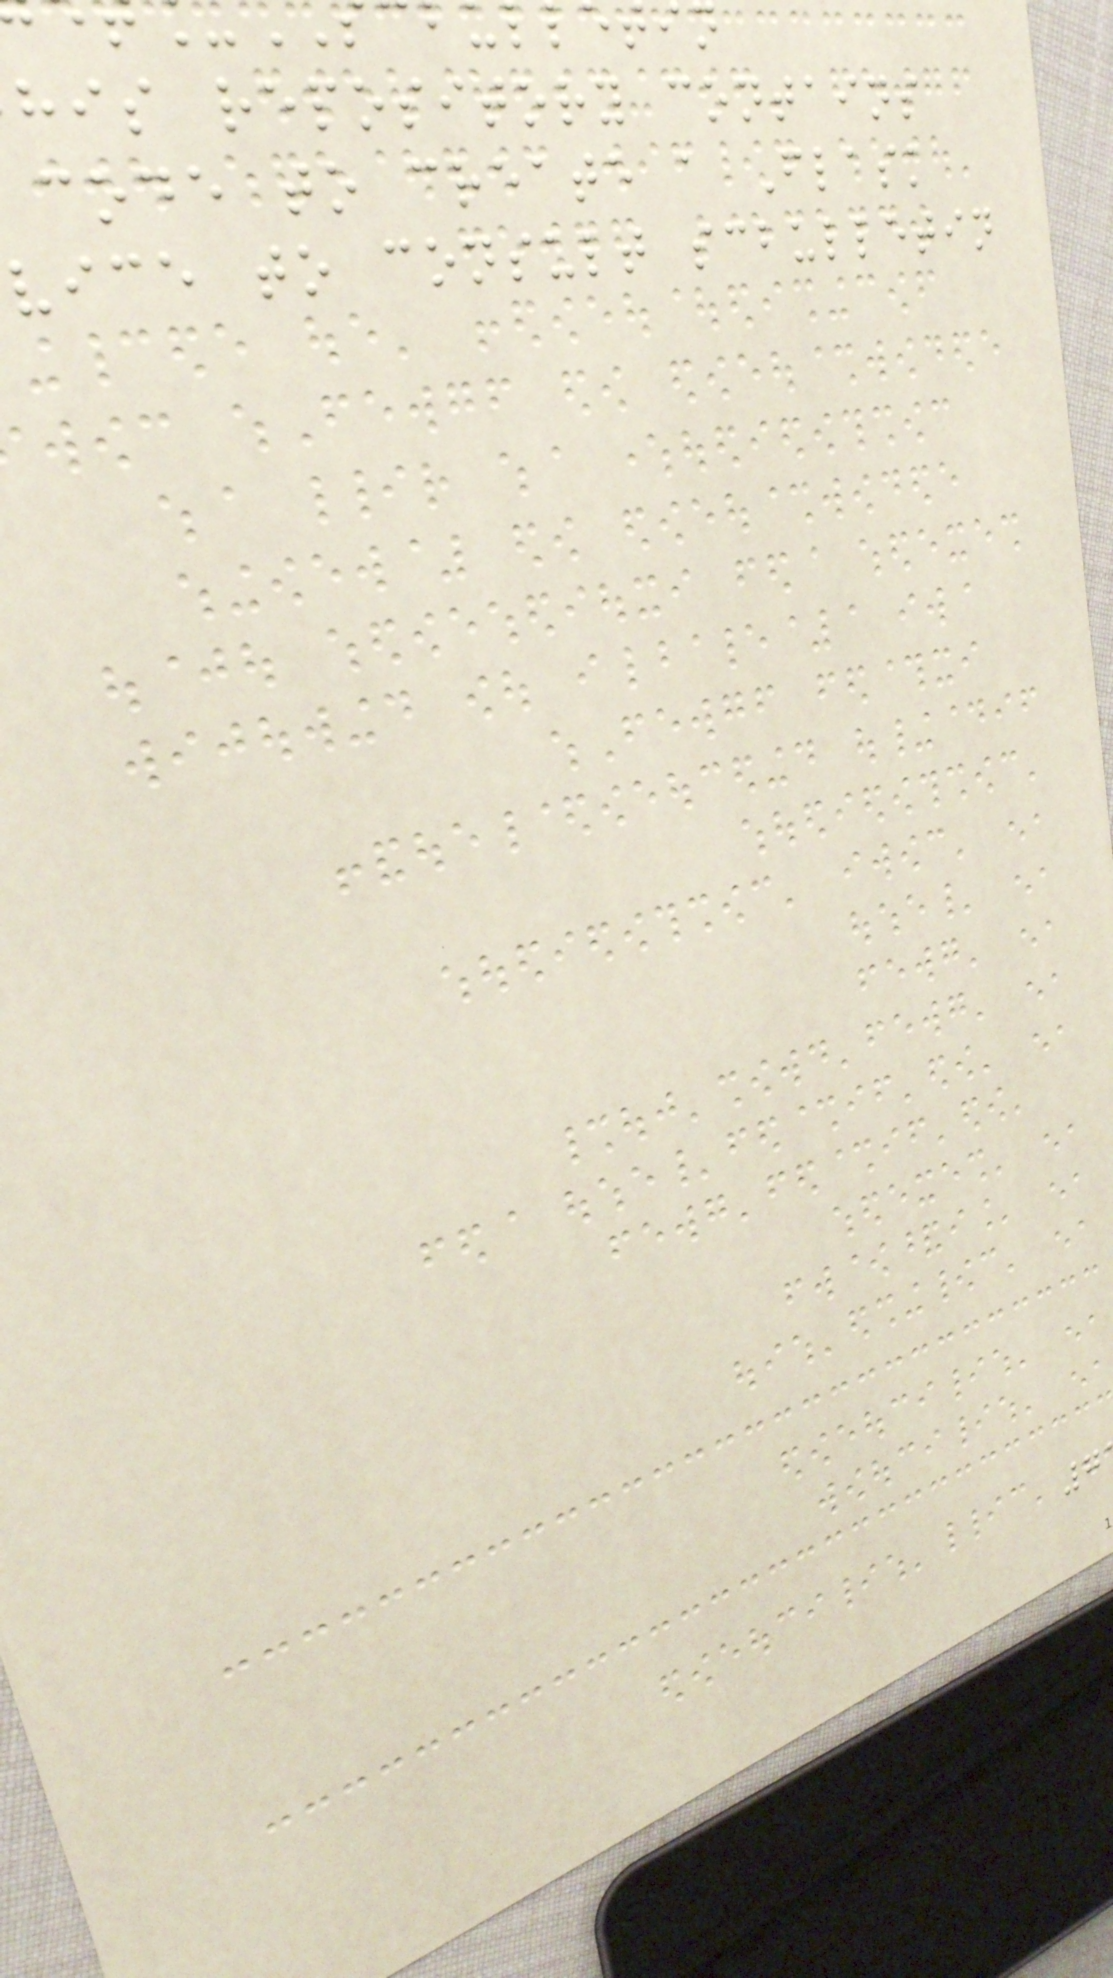his repository contains
code to create a Flask
vice to consult scbulletin
